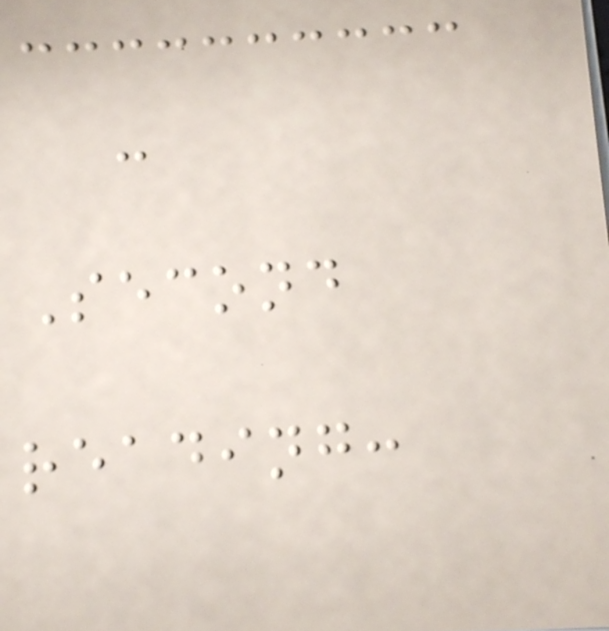-
Second
reading:
